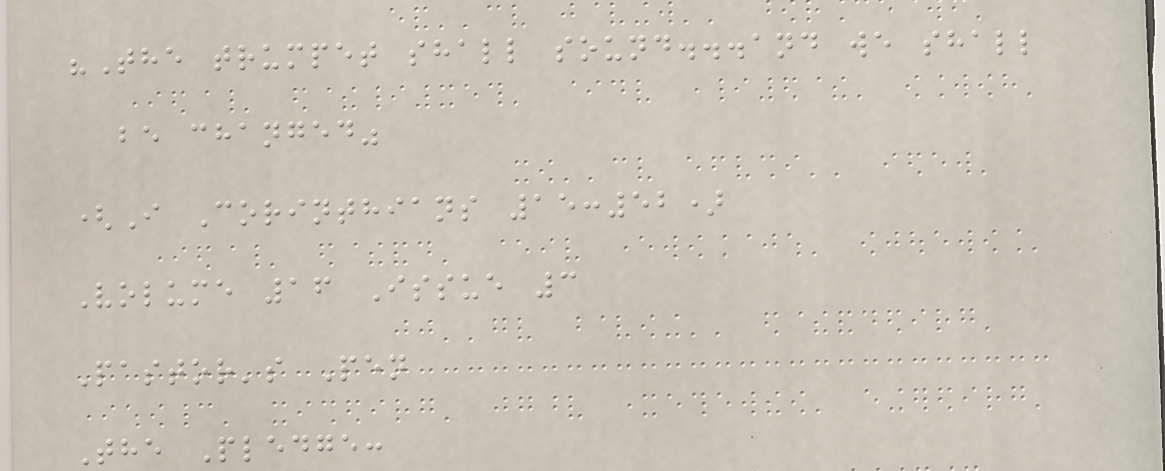"The trumpet shall sound...and we shall
be changed"
(I Corinthians 15:52)
Volume 16 Issue 3
Pastor's Pen
The Pledge:
